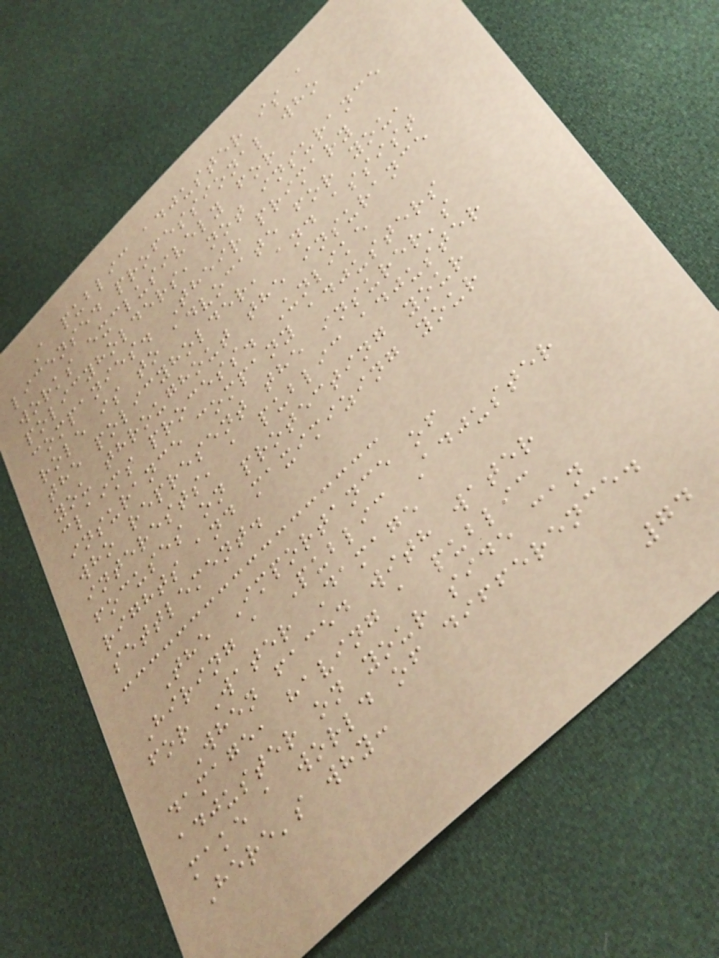A public adjuster is a
licensed professional who
works exclusively for
policyholders, not insurance
companies. Their primary
role is to advocate for you,
the policyholder, and assist
you throughout the insurance
claims process. Unlike
insurance company adjusters
who represent the insurer's
interests, a public adjuster
focuses on protecting your
rights and maximizing your
settlement.
The Importance of
Hiring a Public Adjuster
for Water Damage
When faced with water
damage, having a public
adjuster on your side can
make a world of difference.
Here's why:
74
